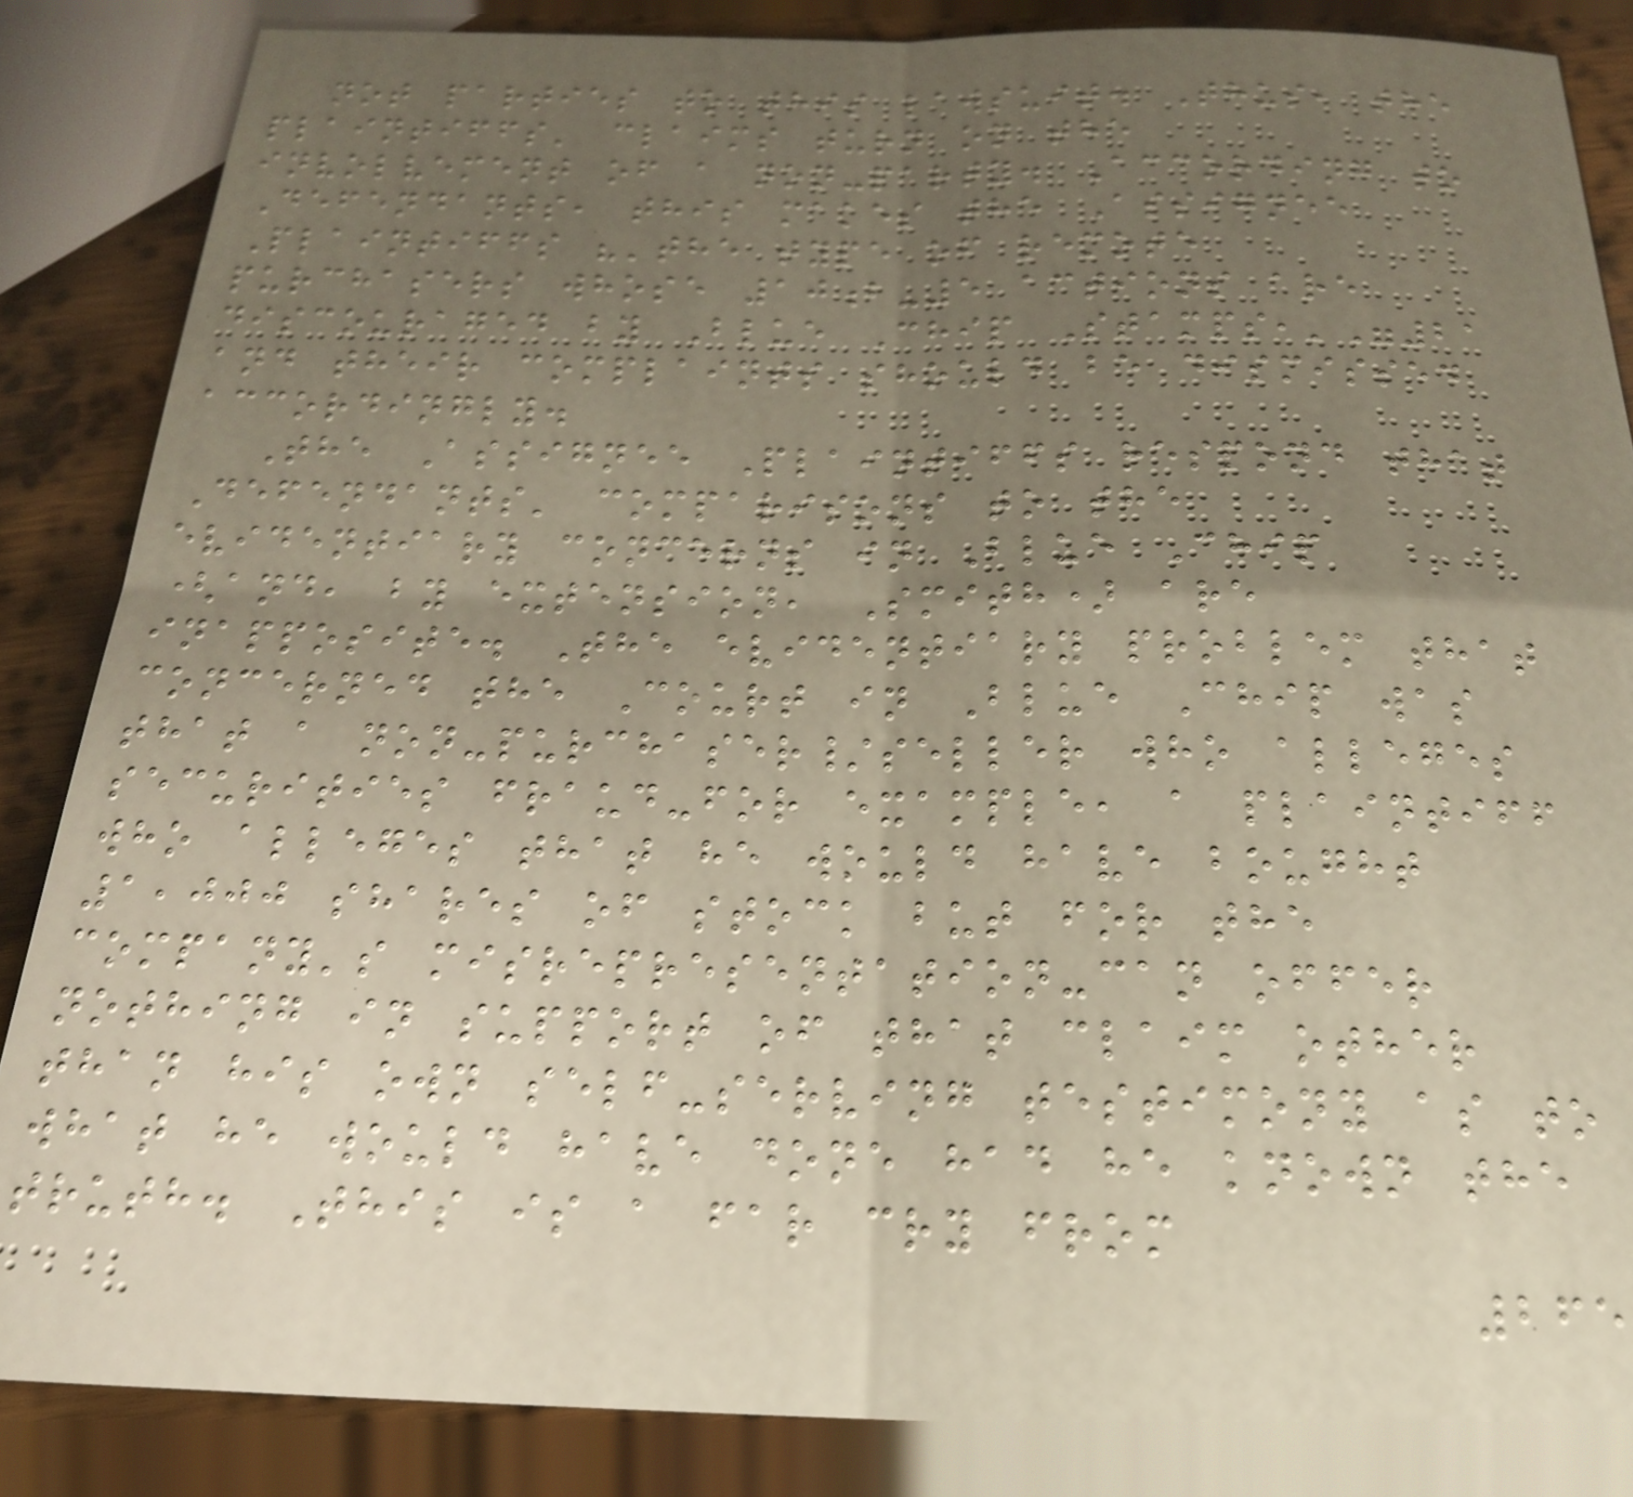not parties to this lawsuit. Thus, the
plaintiffs' claims turn on the
involvement of a non-party. According to
Defendants, this makes the Assignee
Plaintiffs "'the type of remote
purchasers whose 10b-5 actions are
discouraged by Blue Chip Stamps,'"21
and their complaints should be dismissed
accordingly.
The Assignee Plaintiffs respond that
Defendants' comparisons to the
evidentiary concerns in Blue Chip
(and, by extension, Smith) are
inapposite. The evidentiary problem that
concerned the Court in Blue Chip was
that a non-purchaser/seller who alleges
securities fraud-for example, a plaintiff
who alleges that he would have bought
1,000 shares of stock but for the
company's misrepresentation-can offer
nothing in support of that claim other
than his own self-serving testimony as to
what he would have done had he known the
truth. This is a far cry from
265
